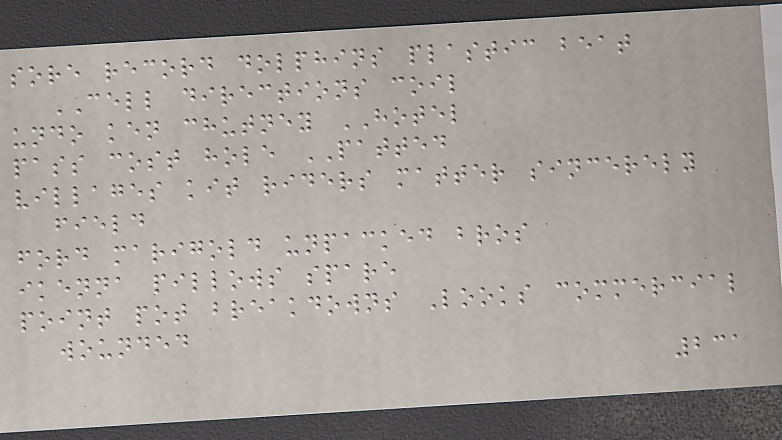sore record dolphins plastic beat
CELL directions coil
undo ken chutney HOTEL
pass cost hole PATTED
villages kit riders matter sincerely
field
ford marigold unpacked bros
ikenna pillows spare
point pot breakdowns Looks commercial
wounded
231
